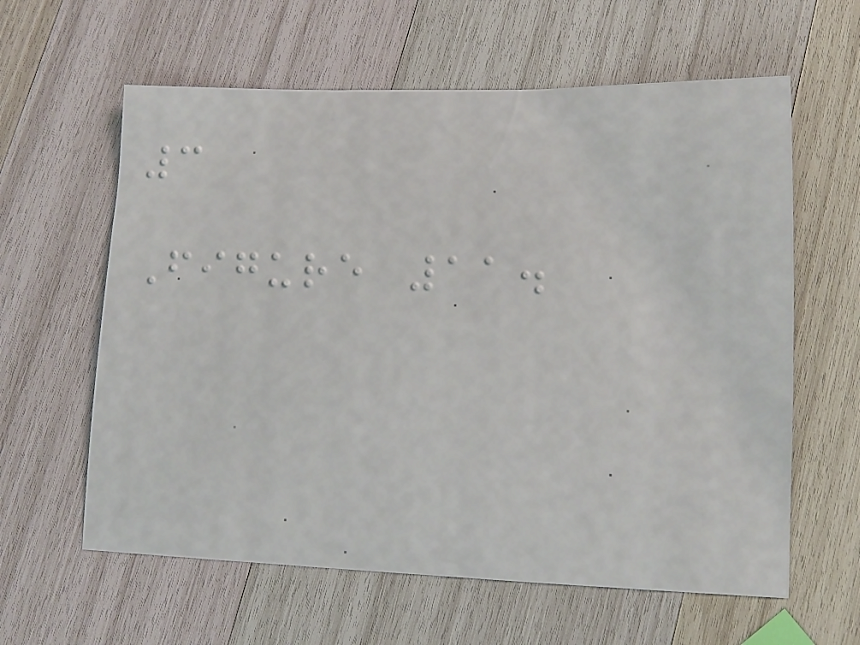3
Figure 11.
